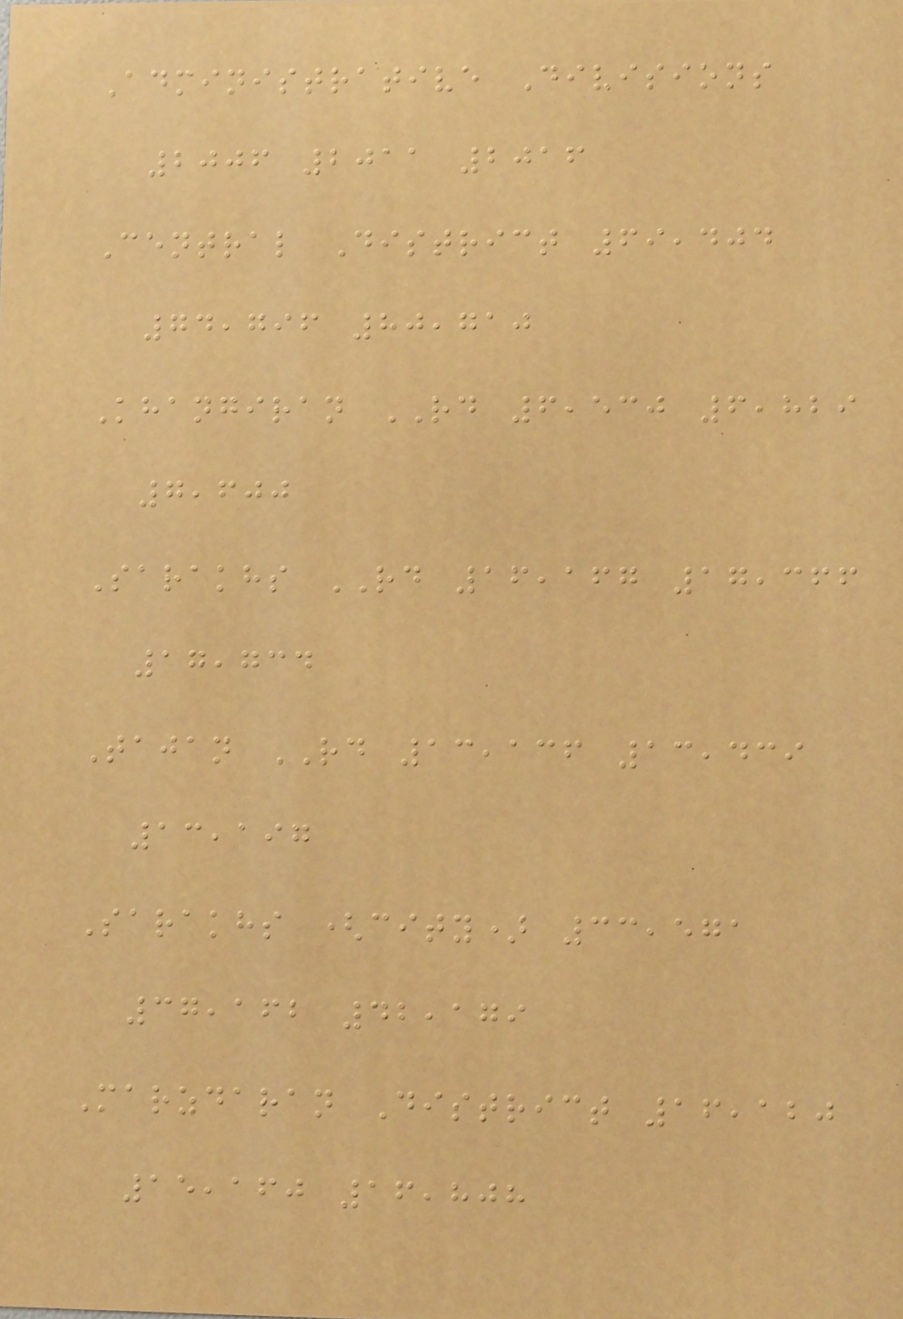Administrative Divisions
2006 2011 2016
Central District 69,404
74,796 80,710
Khangiran RD 6,530 6,829
7,600
Sarakhs RD 16,167 17,366
17,734
Tajan RD 13,136 13,439
13,197
Sarakhs (city) 33,571
37,162 42,179
Marzdaran District 16,120
15,160 16,808
